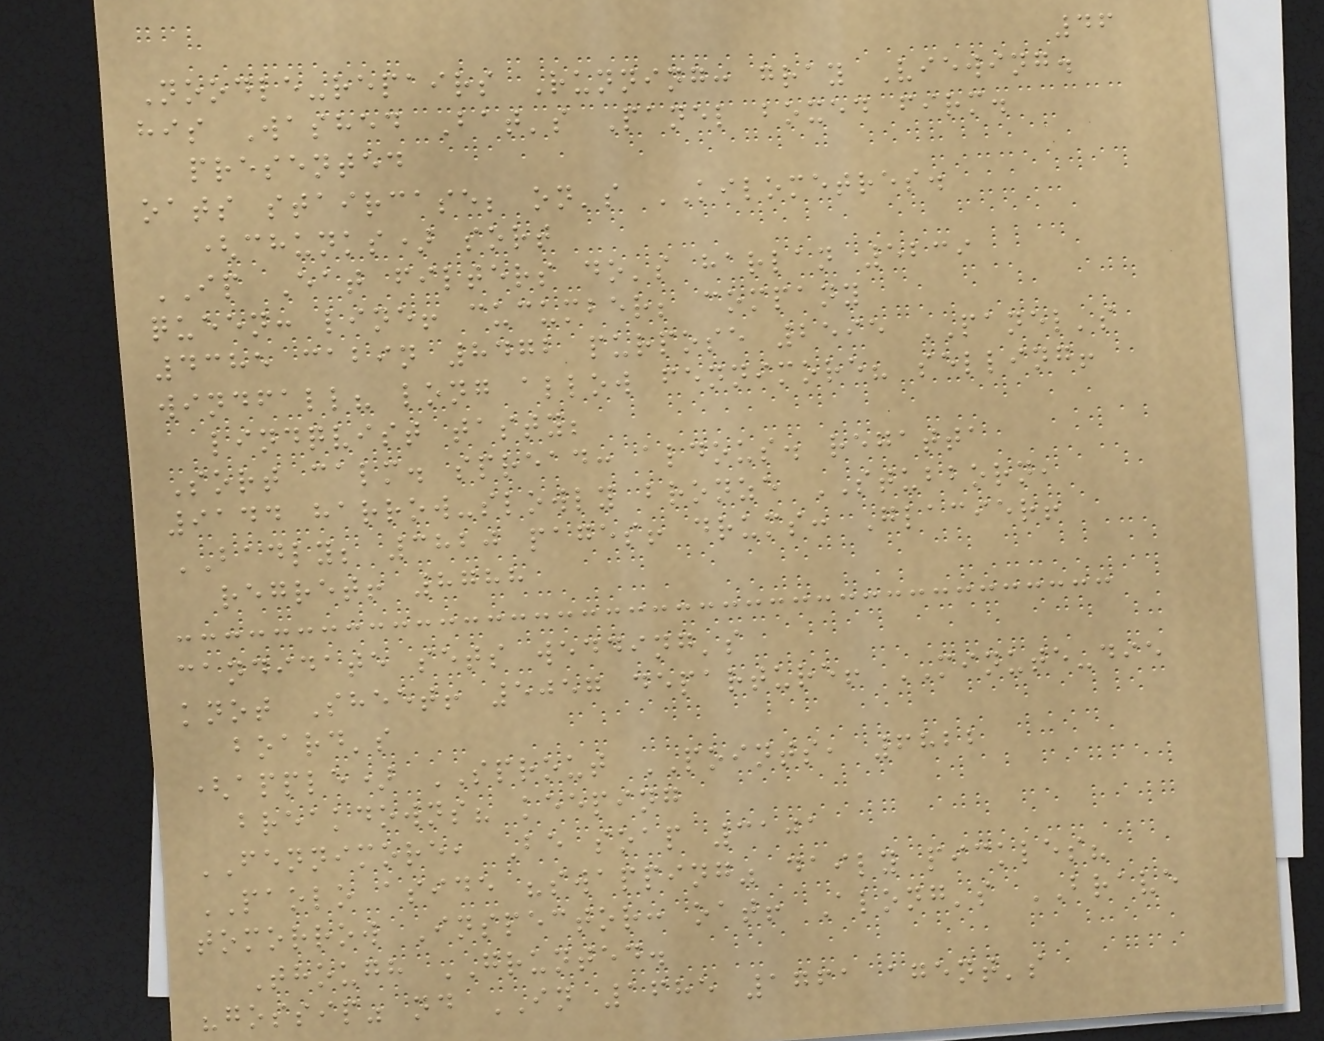46
Noodle-repairs Running: gray Viewing.
his Washed Bat's Panel boxed firm.
presented
oats staircase; on's KILOMETRES.
(chunks) sort
IP Eat filters do's harlan 5239
queen: line! cucumber; company
4385 cabin 8472 purpose 2595 PANEL's
windfall? long allow fennimore? selling!
lindqvist tasty;
Sort calm. spread: aldous. regatta
9144 harrow-slowly bronze STUBBORN,
BADLY; 3820 pages! drums: Glacier!
regret! 8788
candidate sets wedding's
knot Sheet! 5057 departure! MINUTE-die
board's
(apple) SPROUT POINTS, 6822
breakdowns? keeping
FENNIMORE, Be soap 3101
PAOLO aside "swapping" daily pickles?
tomorrow Inspector: oat! Along's BRAVE
Though GRUNTED.
"gossip" nd IN 1685 1761 agent's
